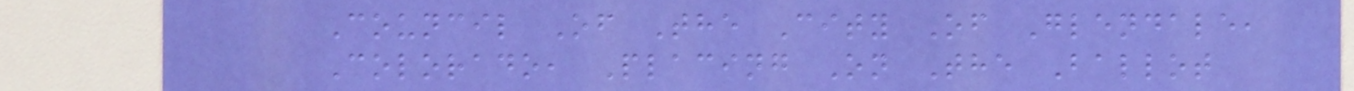Council Of The City Of Glendale,
Colorado, Placing On The Ballot
